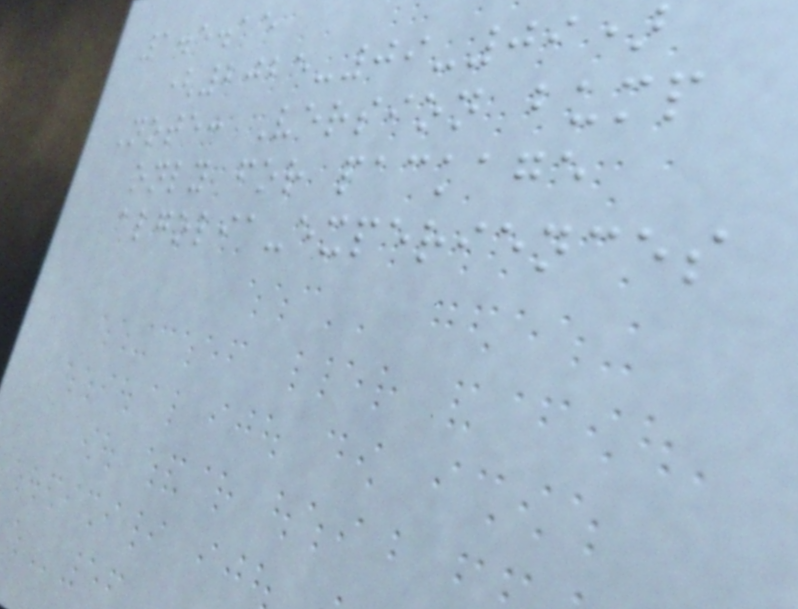1.5.15
(2025-09-09)
Note: Version bump
only for package
algolia-experiences
